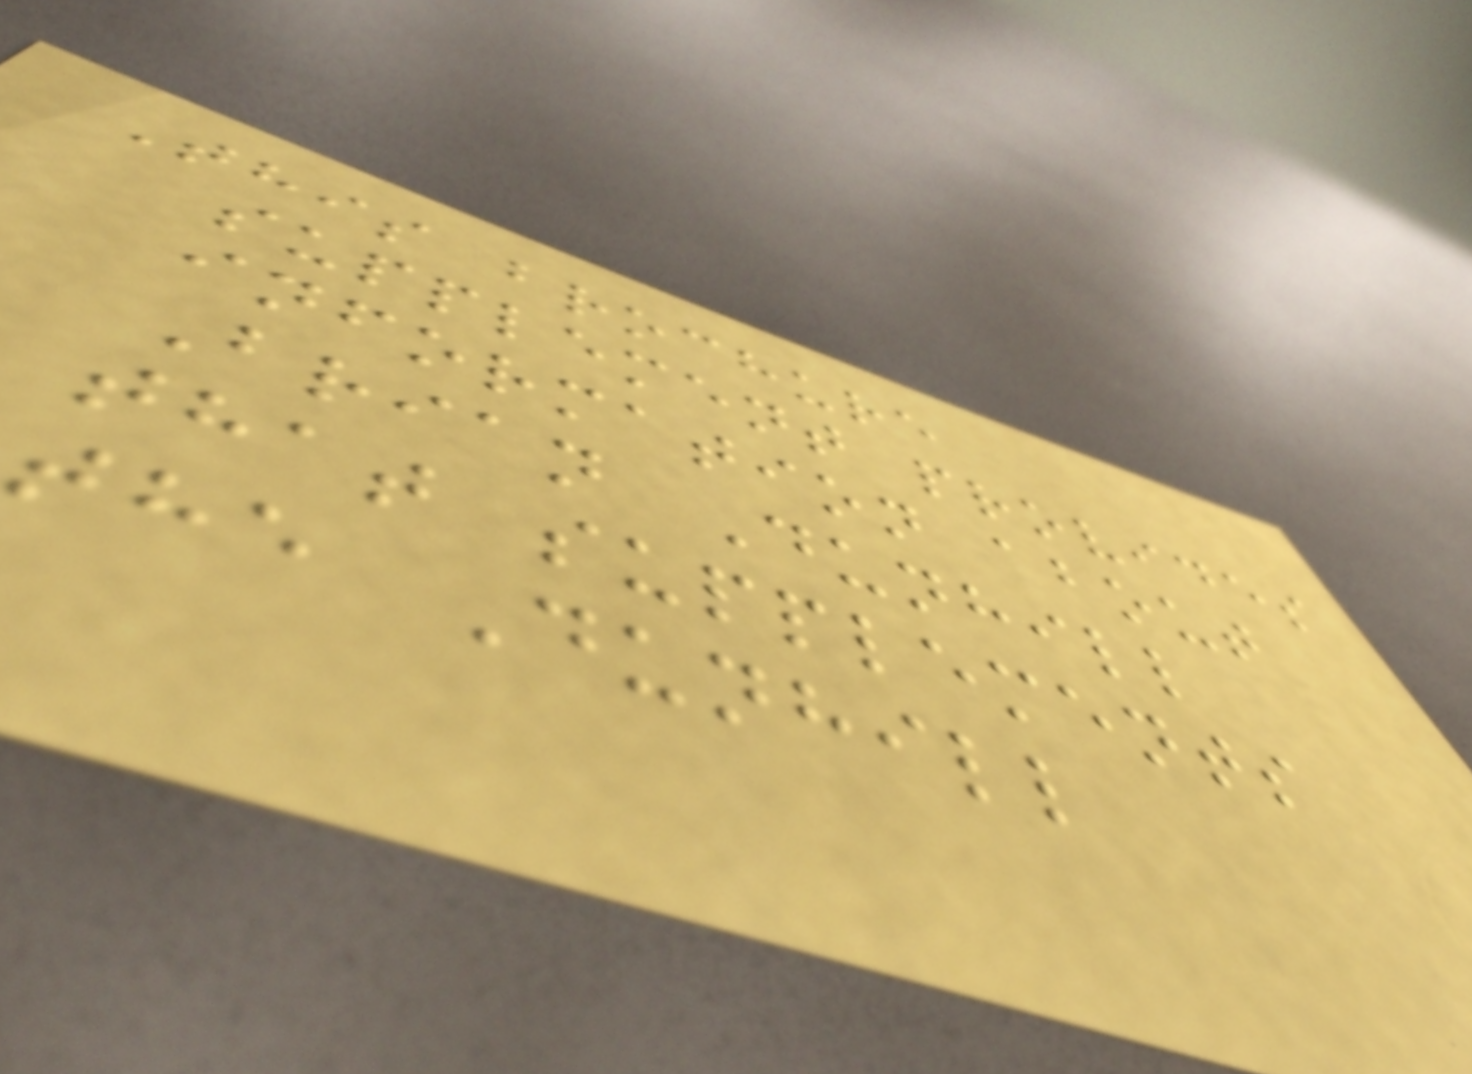This brochure
supplement provides
information about
Brian Dunhill
that supplements
the Dunhill
